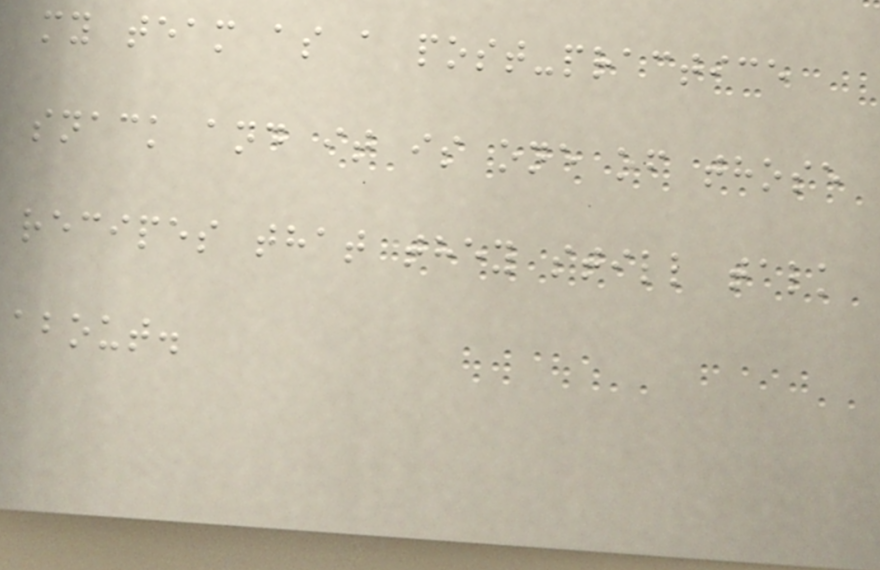my team as a post-practice
snack and it is one of those
recipes that they still talk
about.
